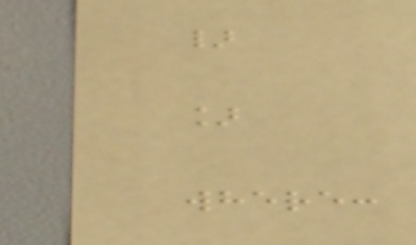}
]
where:
